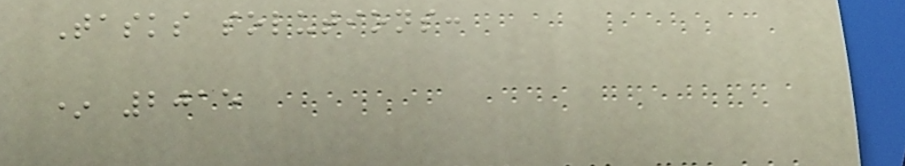Tasks solutions:
* 2015
